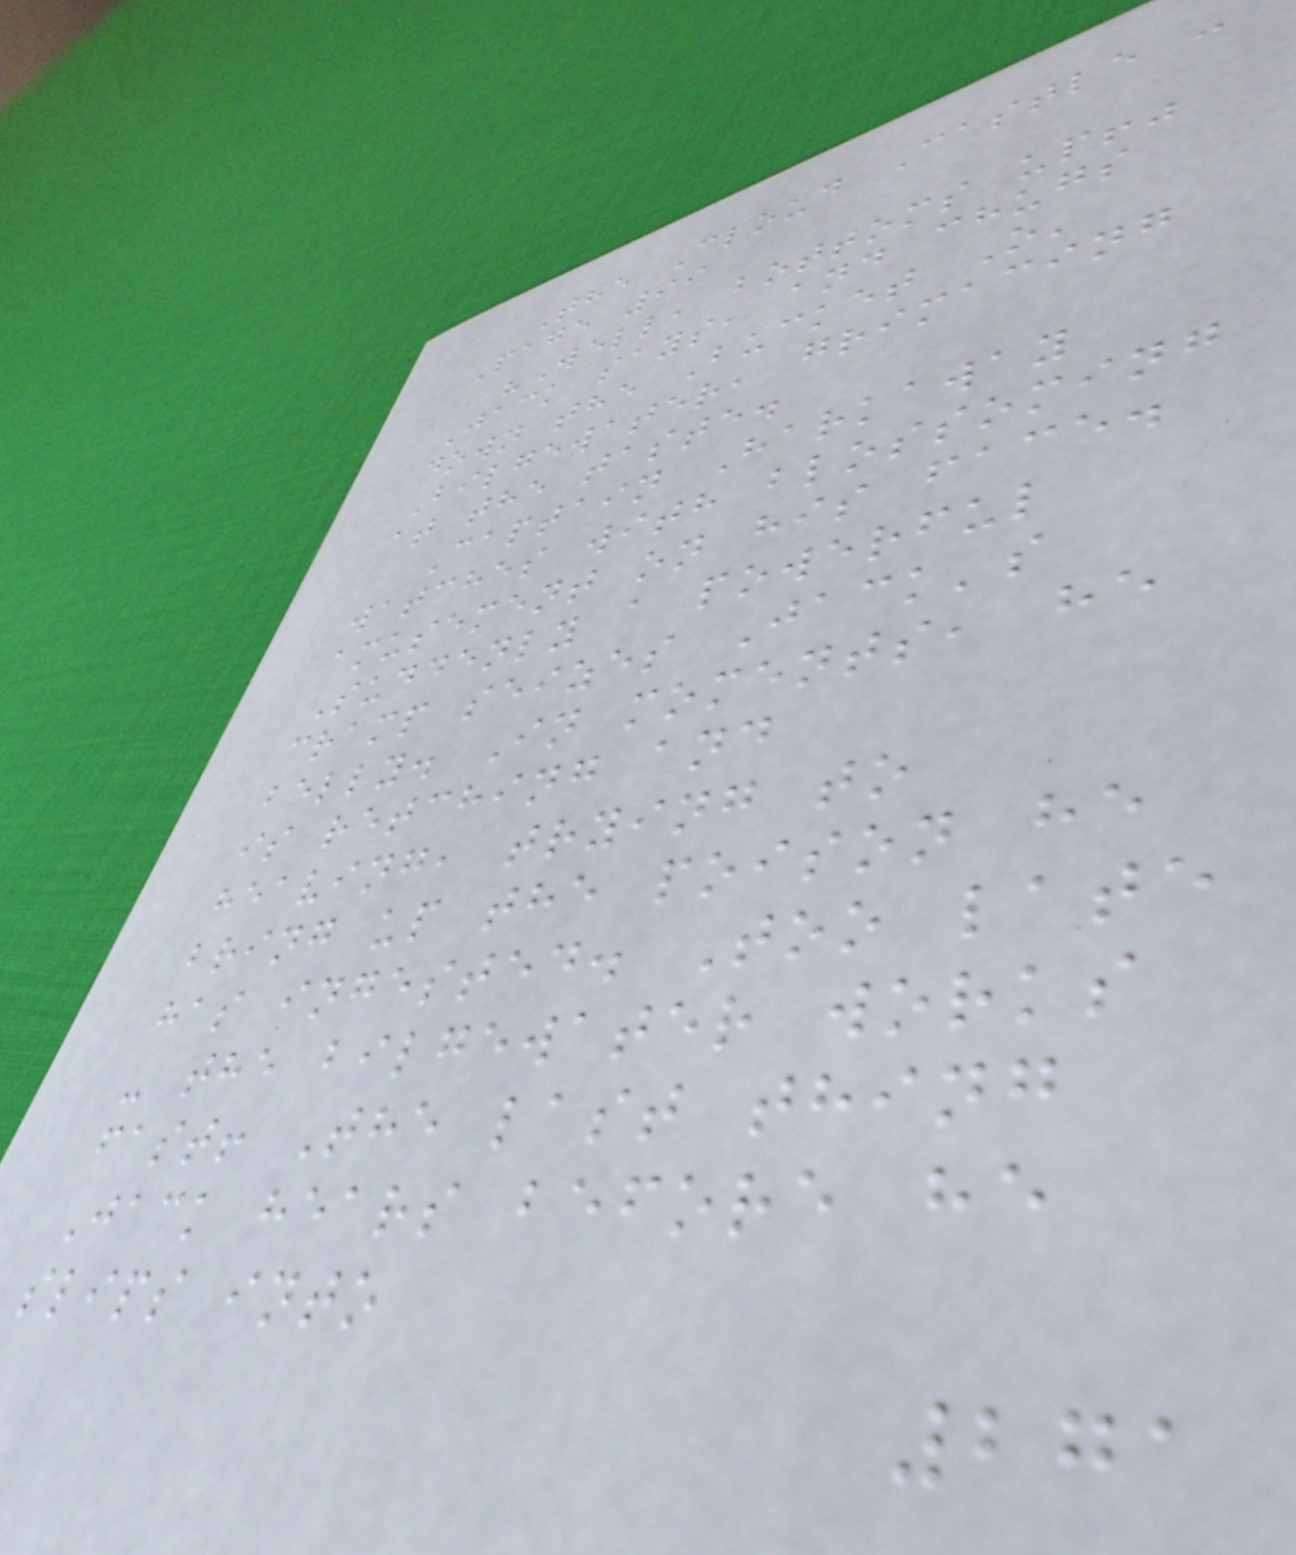The Cloud Castle -
Page 99
"Well, bottoms up!"
Jack says, and chugs
down the Bucket O'
Bilgewater, grimacing
at the taste.
Captain Harkaway
watches with blossoming
amusement on his face.
Suddenly a powerful
cramp seizes Jack's
belly. In moments, he
is retching and
heaving, trying to
bring up the poison he
has ingested. Too late
- the bilgewater works
fast! The last thing
Jack hears before he
slips into
271
